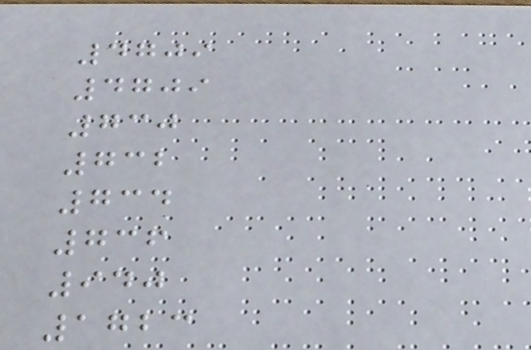4709
4709
730
732
734
736
940
1723
